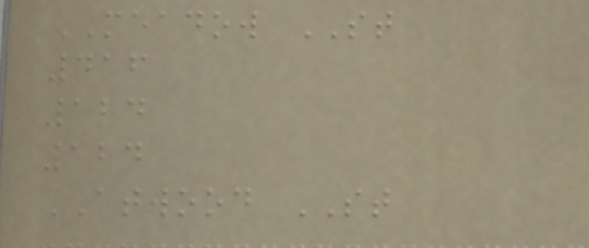MEADOW ST
416
124
124
ATWOOD ST
